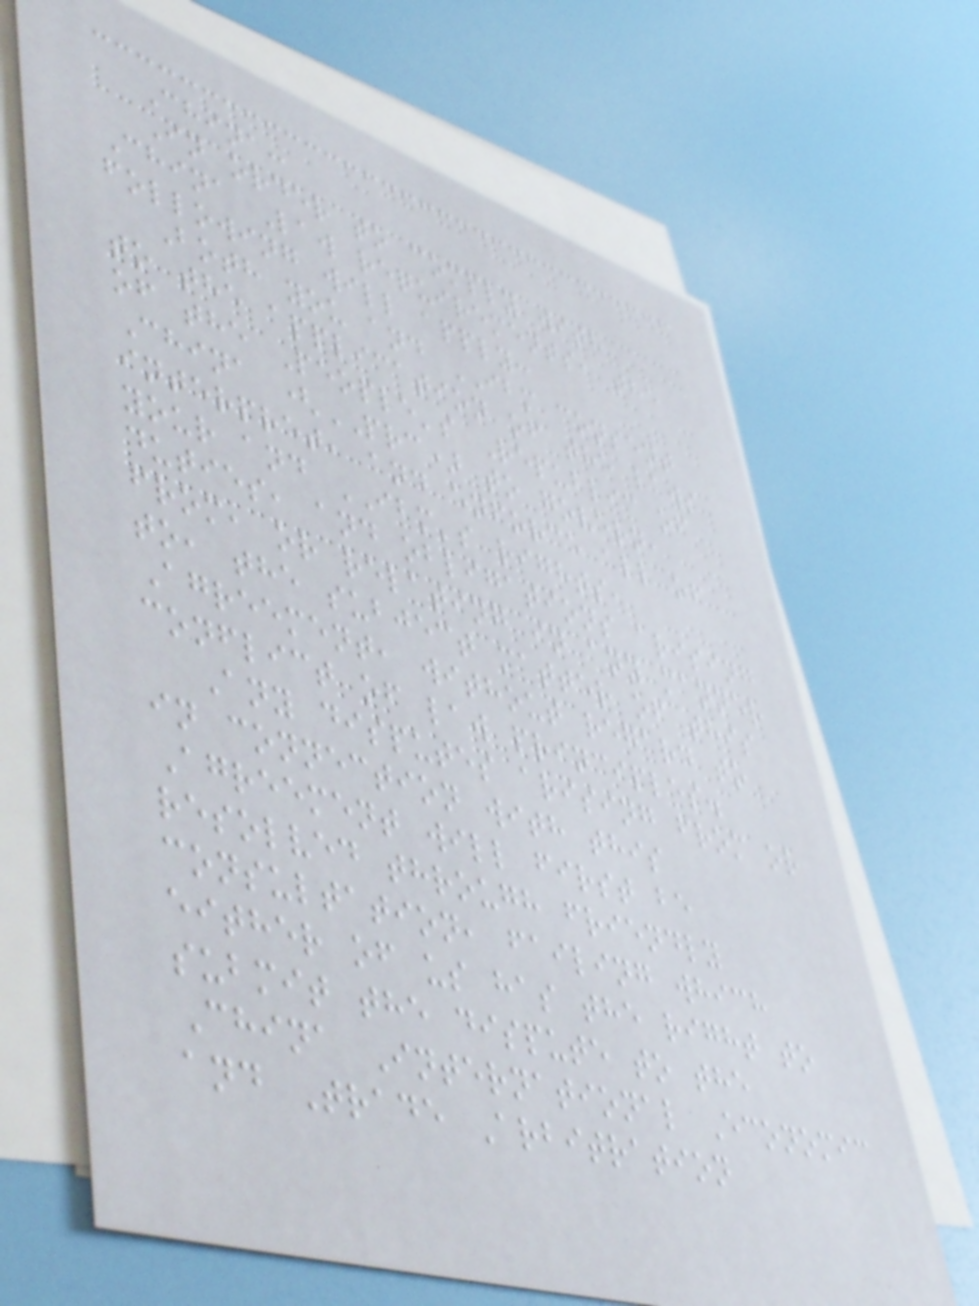China:
In order to comply with
China Law requirements, the
following will apply:
Both you and IBM consent
to the application of the laws
of the People's Republic of
China (PRC) to govern,
interpret, and enforce all of
your and IBM's rights,
duties, and obligations arising
from, or relating in any manner
to, the subject matter of this
Agreement, without regard to
conflict of law principles.
Any disputes arising from or
in connection with this
Agreement will first be
resolved through friendly
consultation, failing which
either of us has the right to
submit the dispute to the
China International Economic
and Trade Arbitration
